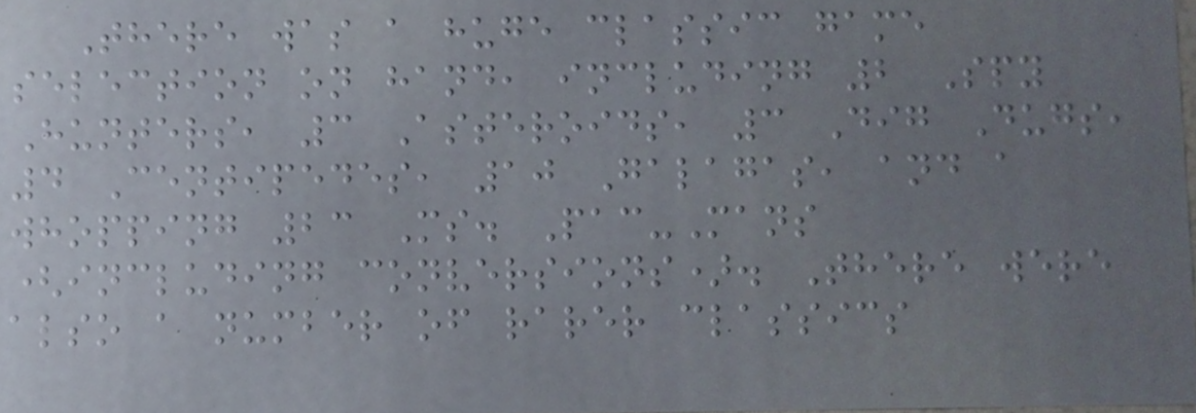There was a huge classic game
selection on hand, including 2 Spy
Hunters, 3 Asteroids, 3 Dig Dugs,
4 Centipedes, 10 Galagas, and a
whopping 23 Ms. Pac-Mans
(including conversions). There were
also a number of rarer classics
